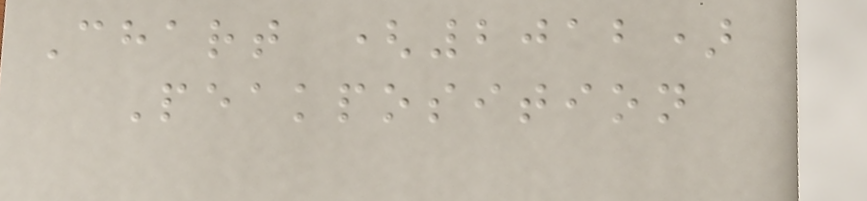Chart (2012)
Peakposition
